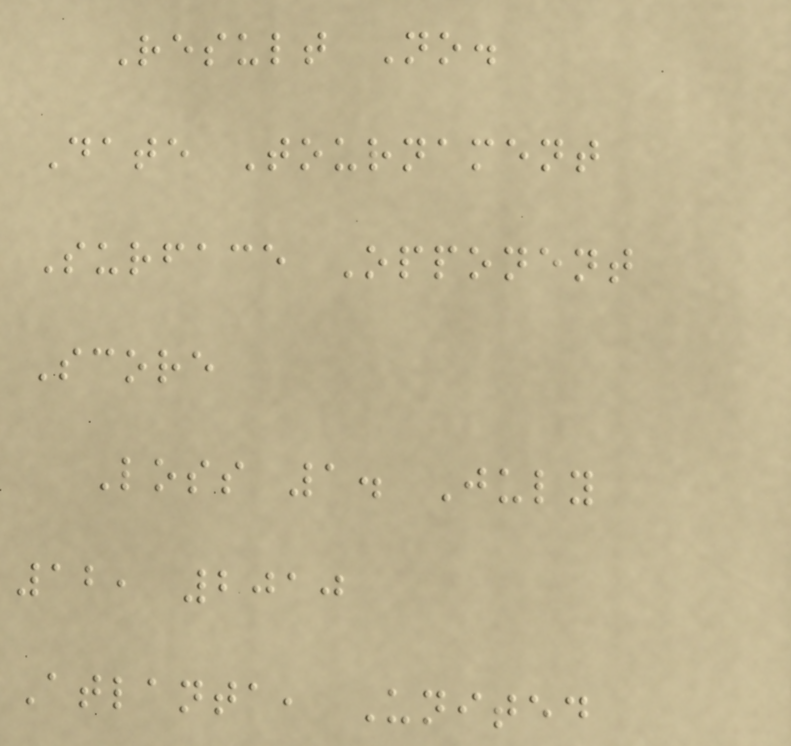Result No.
Date Tournament
Surface Opponent
Score
Loss 1. July
12, 2010
Atlanta, United
